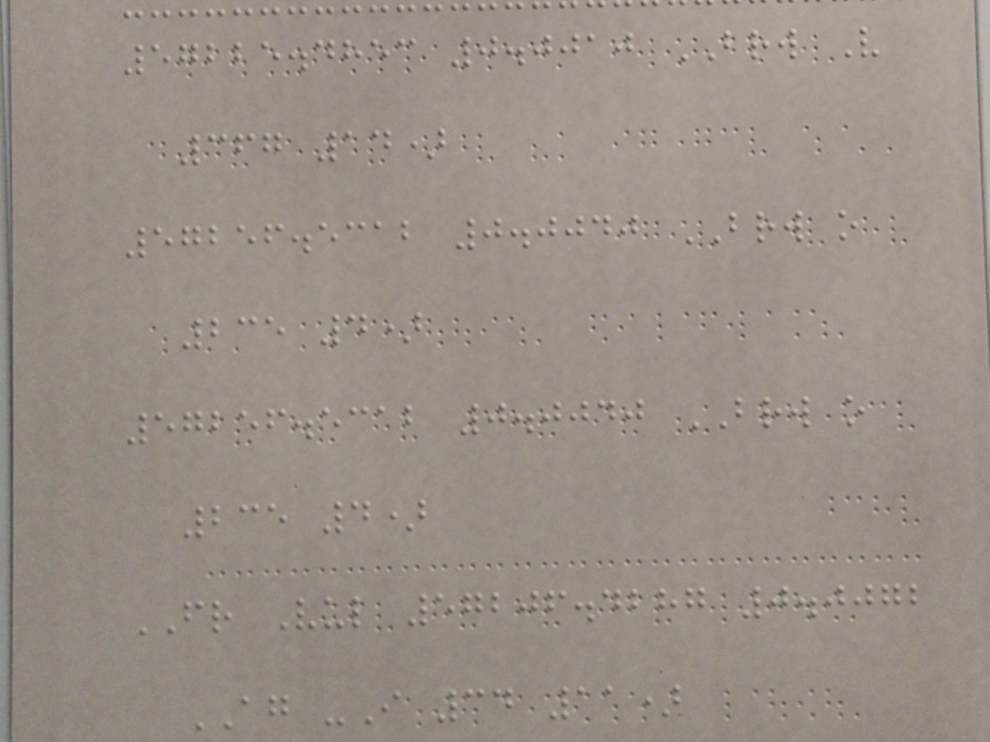57225.4853 0.0010 BRW V
367 14)
57256.5312 0.0040 BRW o
235 4)
57256.5312 0.0040 BRW o
235 4)
FR Vul 57206.4287 0.0072
AG -I 34 11)
